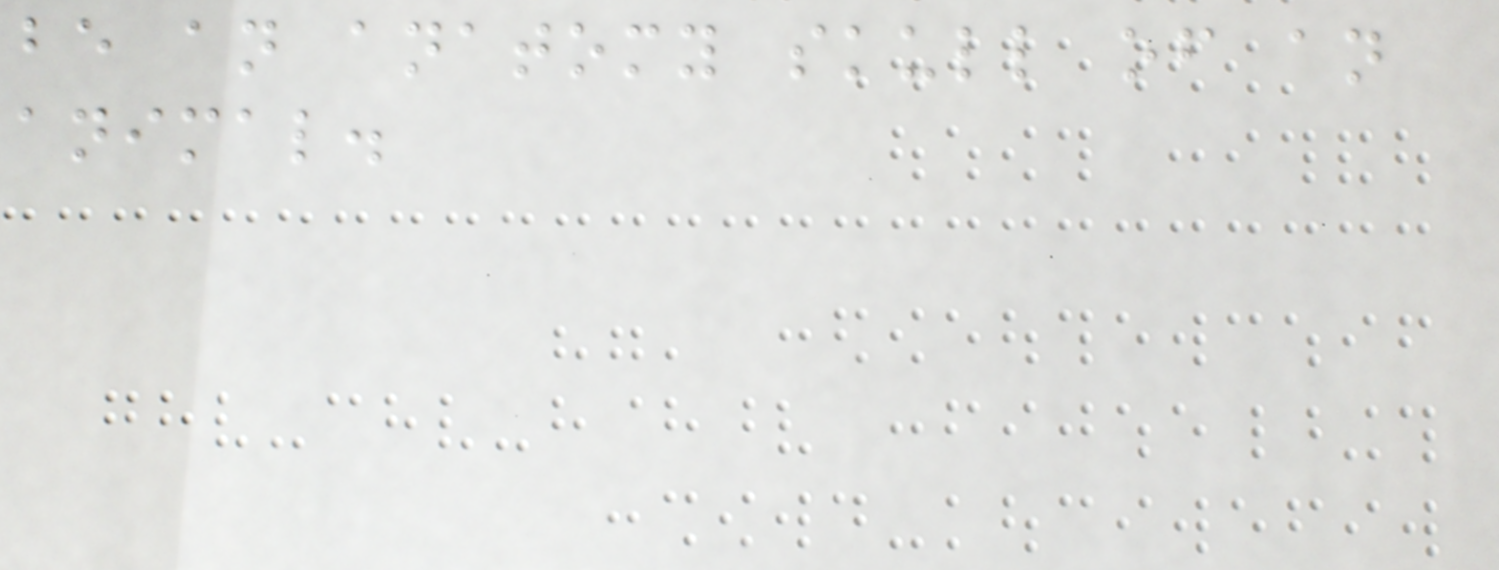be an anatomy skull of an
animal.
